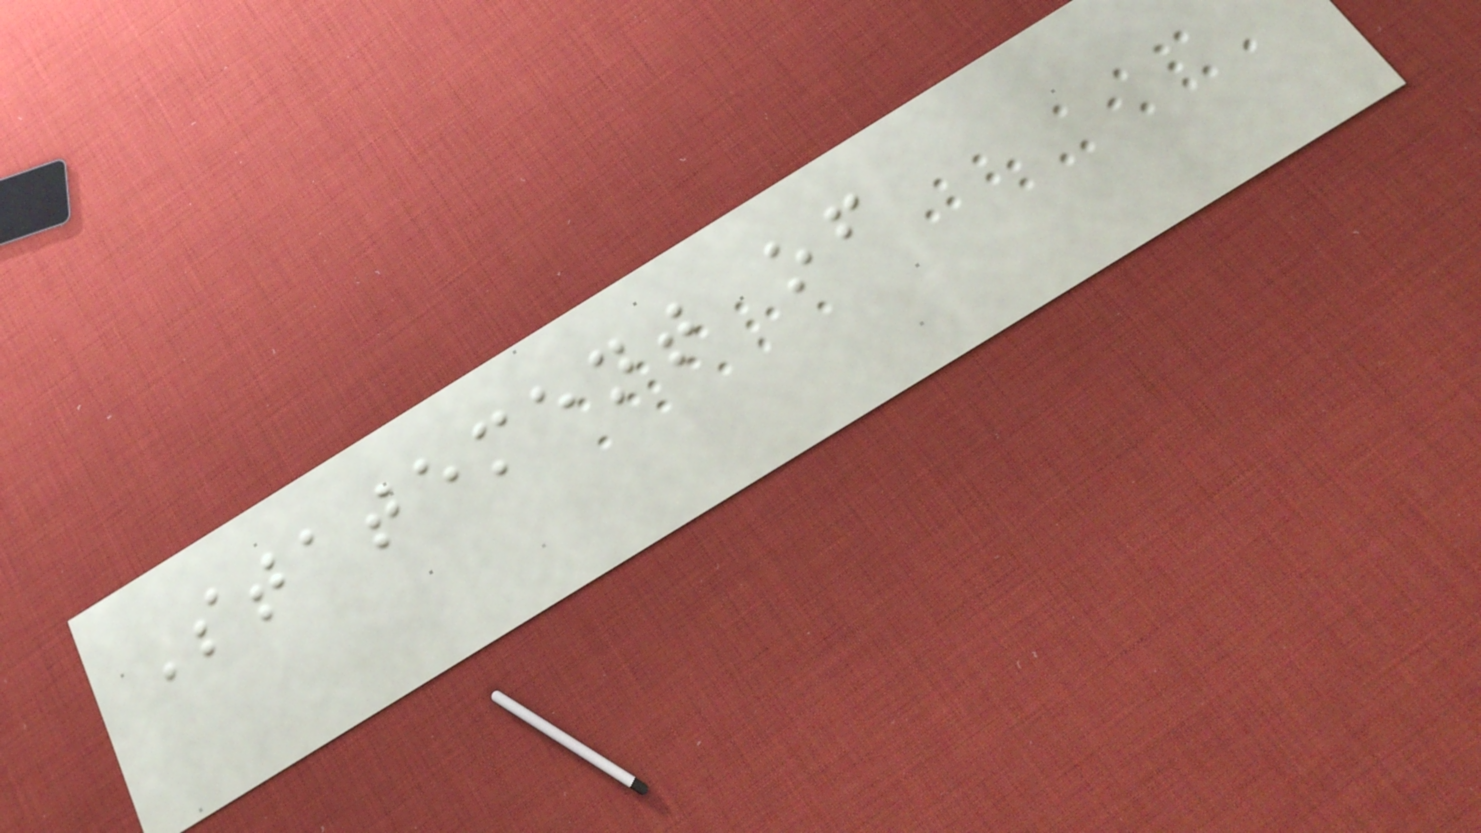Statement of
